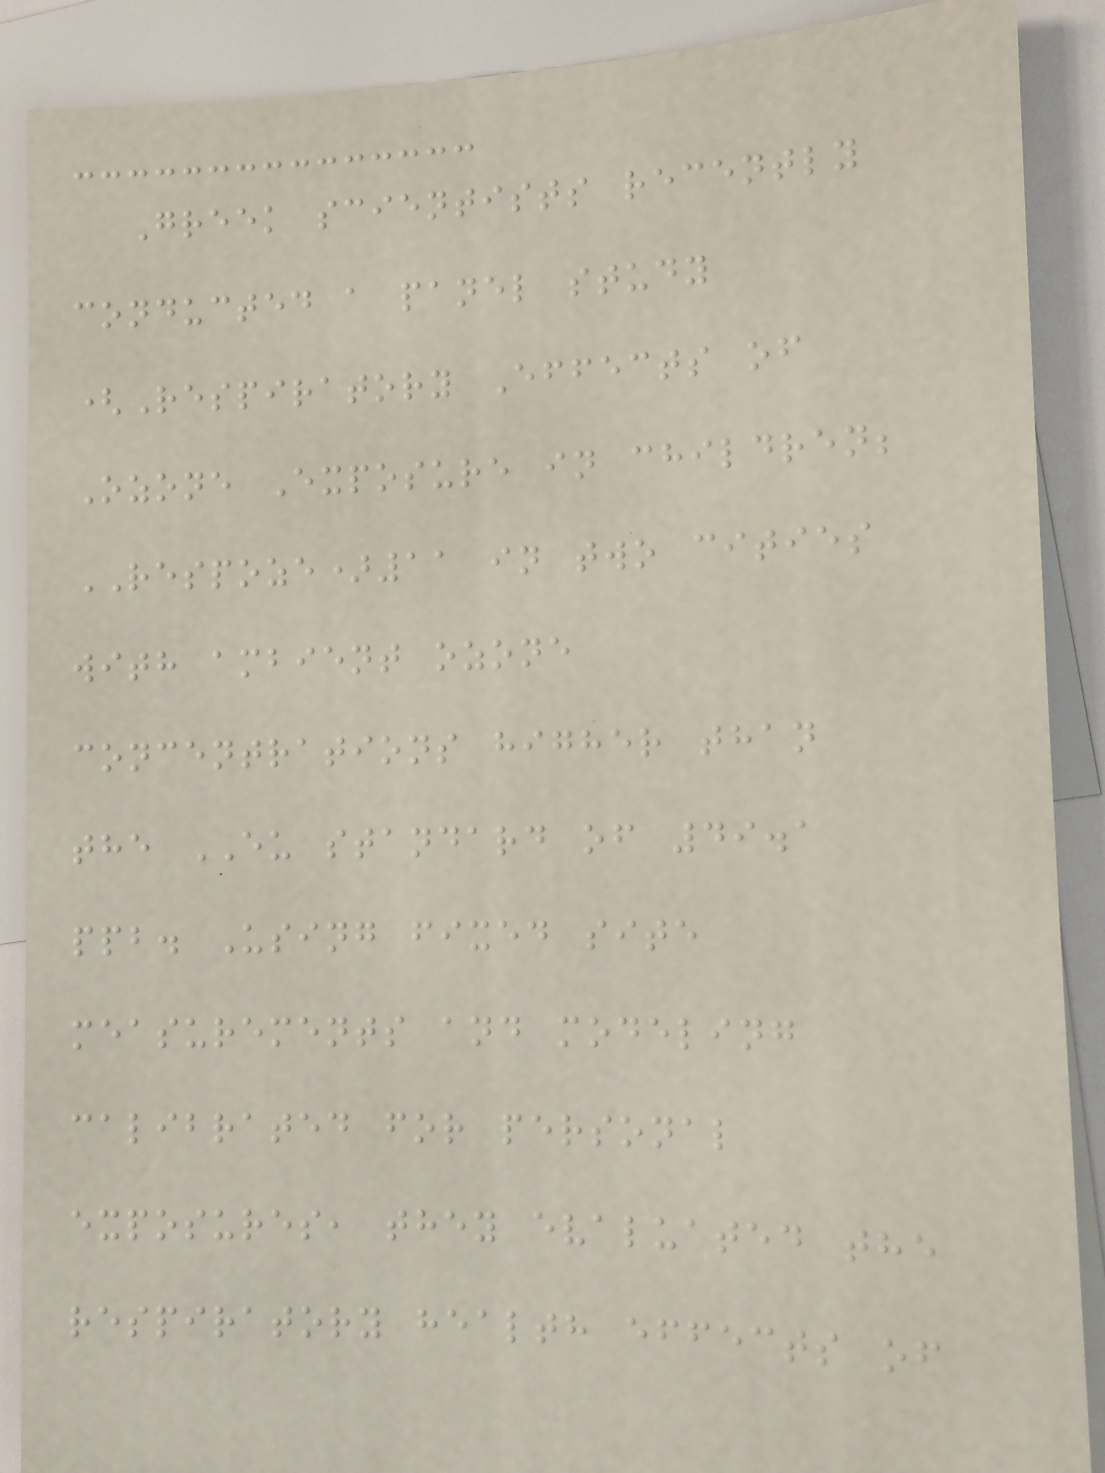Greek scientists recently
conducted a panel study
(Respiratory Effects of
Ozone Exposure in children;
RESPOZE)11 in two cities
with ambient ozone
concentrations higher than
the EU standard of 49.1
ppb. Using fixed site
measurements and modeling
calibrated for personal
exposures, they evaluated the
respiratory health effects of
